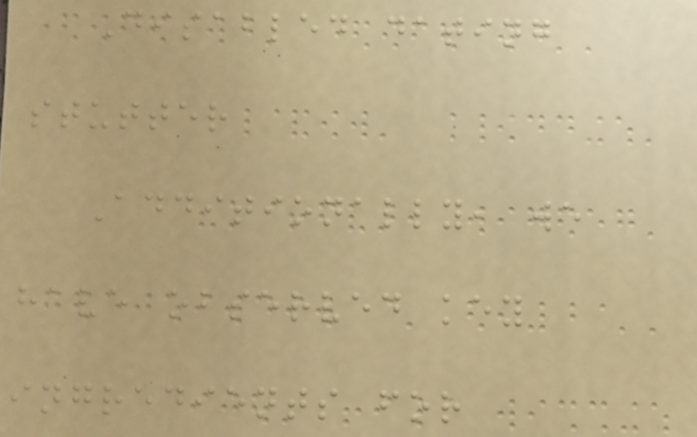Disabled dating
stutter
Additionally, we
have observed key
ingredients for
